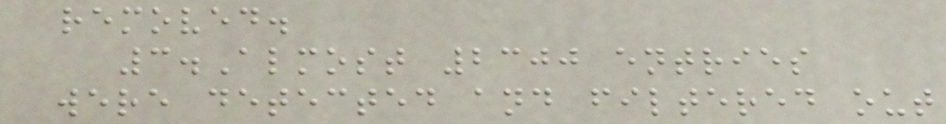removed.
3.Almost 2300 entries
were detected and filtered out
